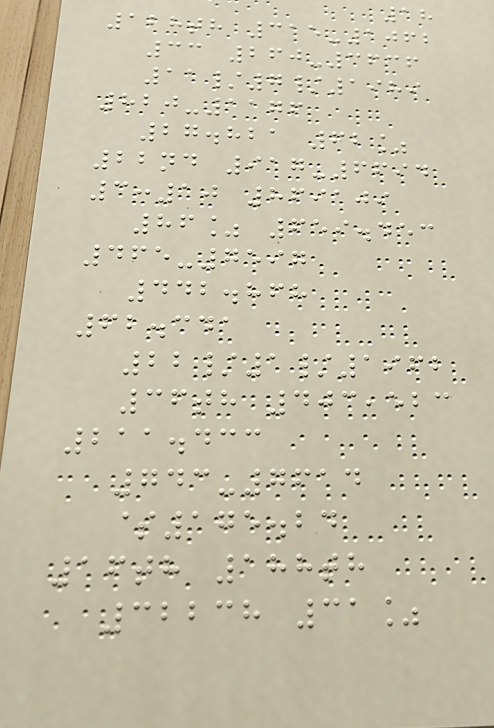18
128th 315-1062
33 260-3636
11/7/1989
820-1176
27.821 62%
22nd 917-6694
3:10 869109
86% 659.453
465-7597
442.868
62.341
22/1/1962
36th 403,523
211.433
743-7614
$175.24
16th 188th
32238 31%
